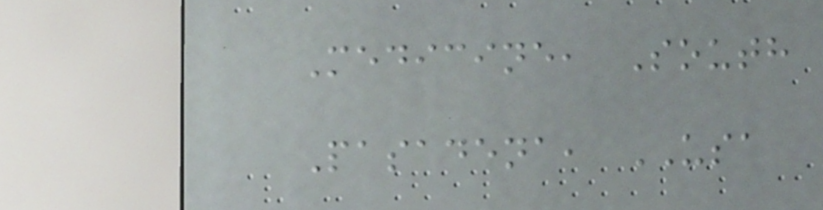Medicine, South
Pasadena, USA
